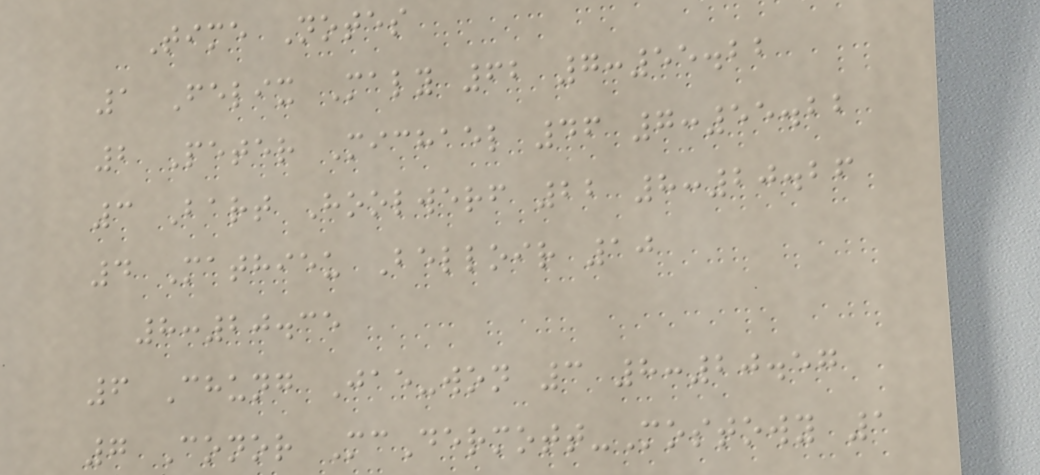Time Notes
1 Felix Maly 62 7:55.22
2 Peter Michael 46 7:55.22
3 Bart Hoolwerf 22 8:20.26
4 Mathieu Belloir 10
8:20.35
6 Chung Jae-won 3 8:20.57
7 Conor McDermott-Mostowy 1
